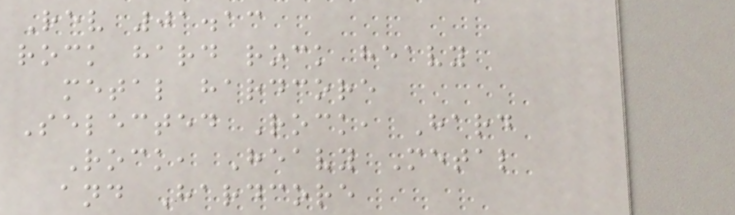Rev 01.13
rock hard rock heavy
metal hardcore
Selected Rock, Hard
Rock, Heavy Metal
and Hardcore
